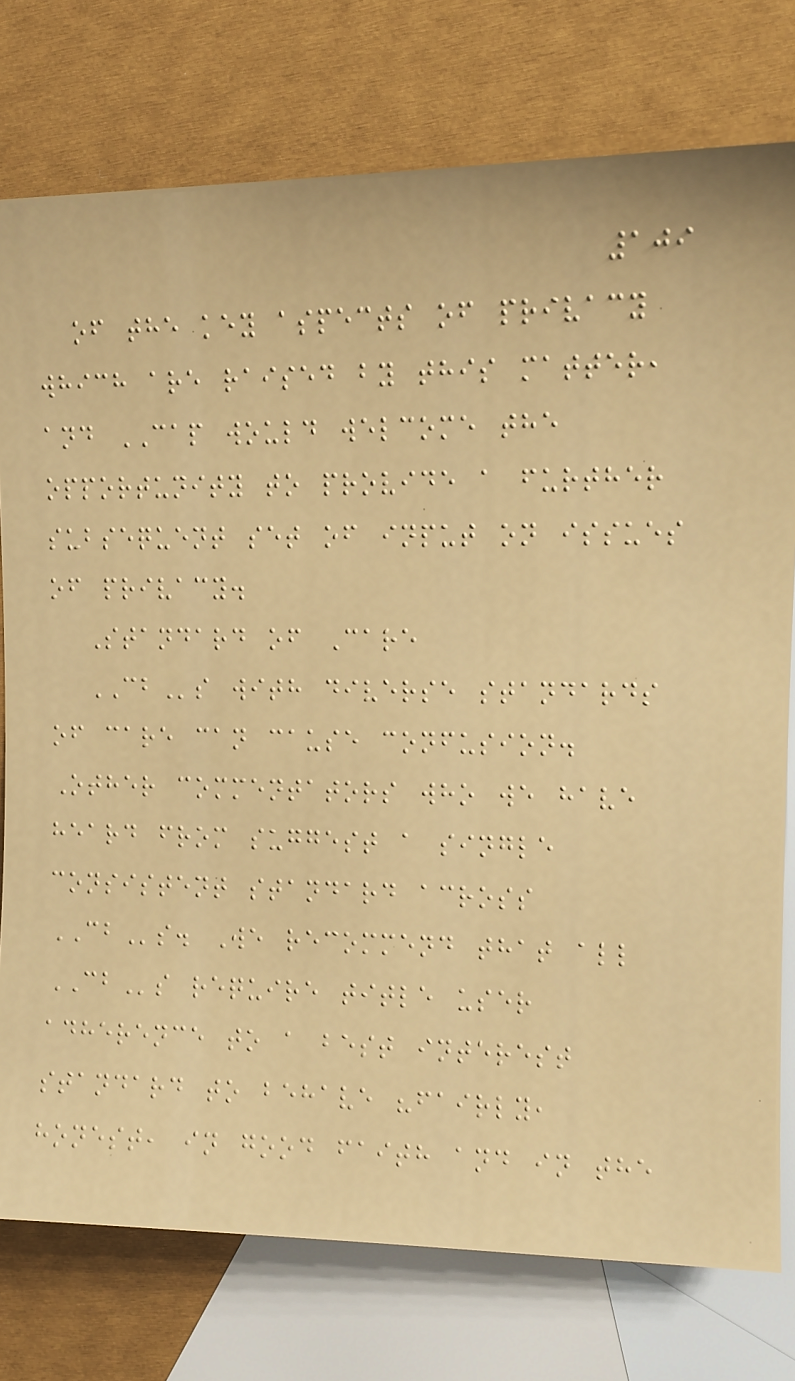109
of the key aspects of privacy
which are raised by this matter,
and CAP would welcome the
opportunity to provide a further
subsequent set of input on issues
of privacy.
Standard of Care
CBs with diverse standards
of care can cause confusion.
Other commentators who we have
heard from suggest a single
consistent standard across
CBs. We recommend that all
CBs require title user
adherence to a best interest
standard to behave "fairly,
honest, in good faith and in the
